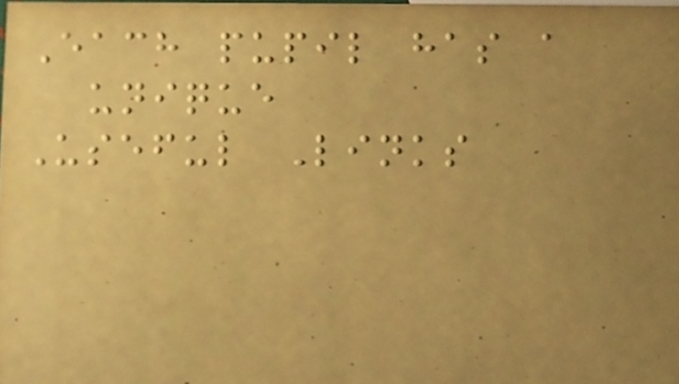Each pupil has a
unique
Useful Links
